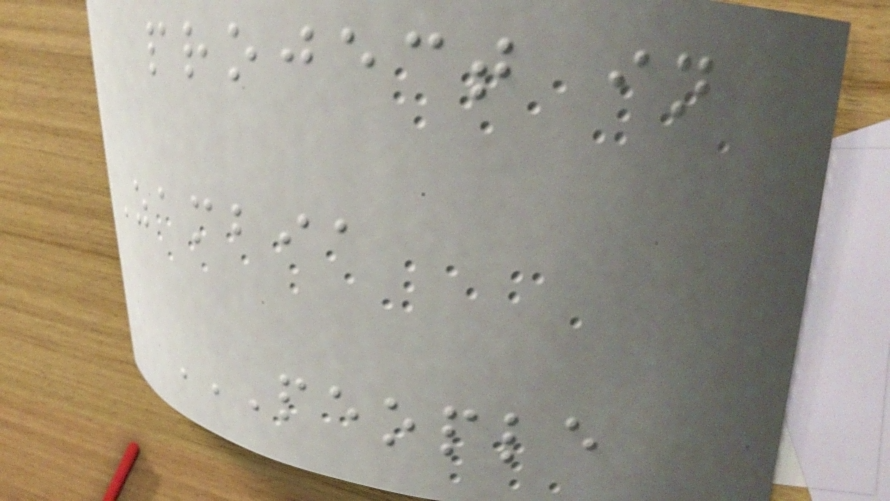project in
Zambia
PEOPLE
